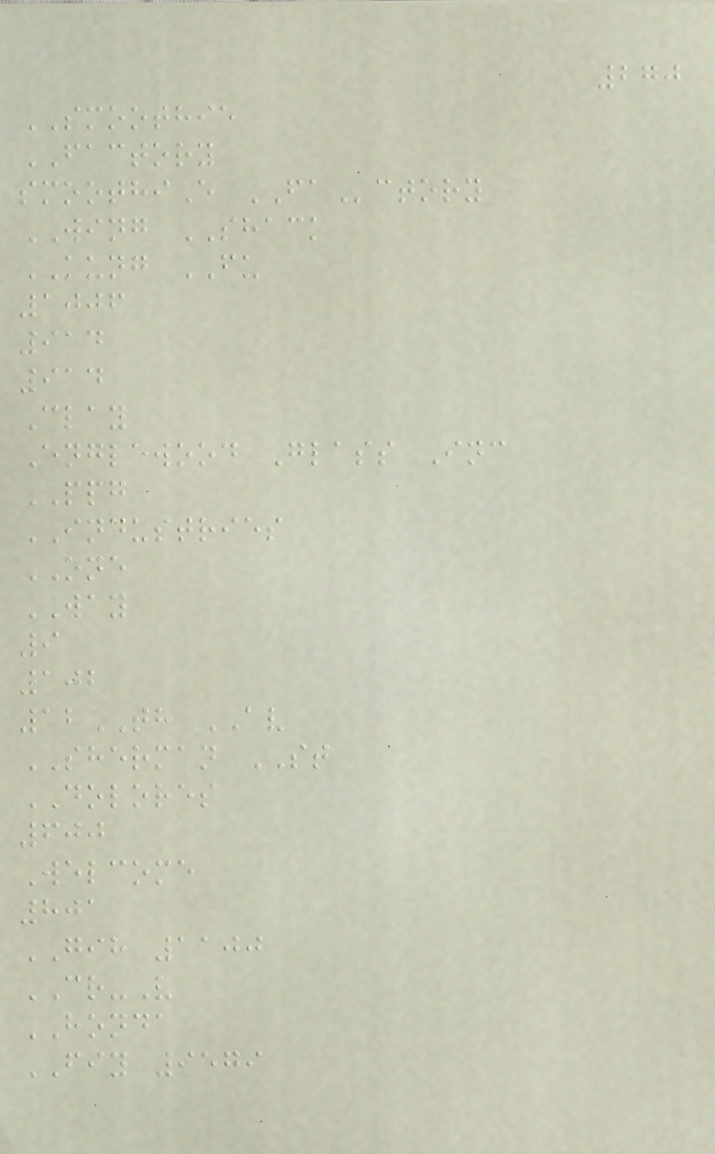270
SMOOTHIE
FACTORY
smoothiE FActory
WING SHACK
KUNG FU
1006
914
914
Clay
Englewood Glass Inc
PPG
INDUSTRIES
ONE
WAY
9
102
12TH AV
SHERMAN ST
DOLORES
600
Welcome
801
GIH 1100
CR-V
HONDA
FIY 9579
